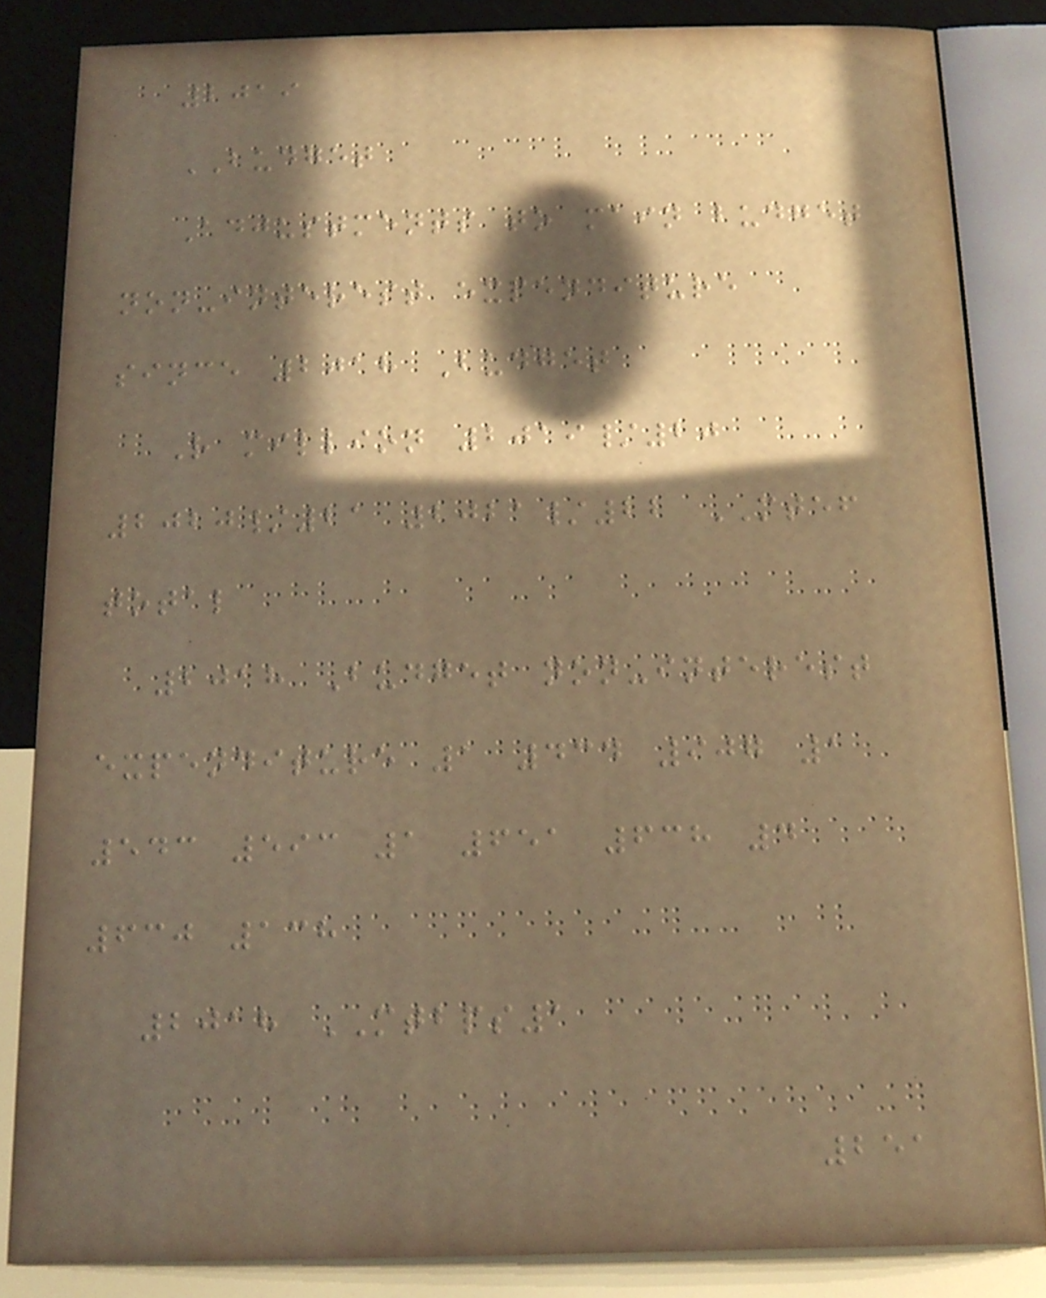2019
BUDGET
Adjustments to main budget
non-interest expenditure
since 2018 Budget
R million 2019/20
2020/21 2021/22 MTEF
total
2018 Budget non-interest
expenditure 1 434 907 1
543 593 1 651 638 4
630 138
2018 MTBPS1
251
